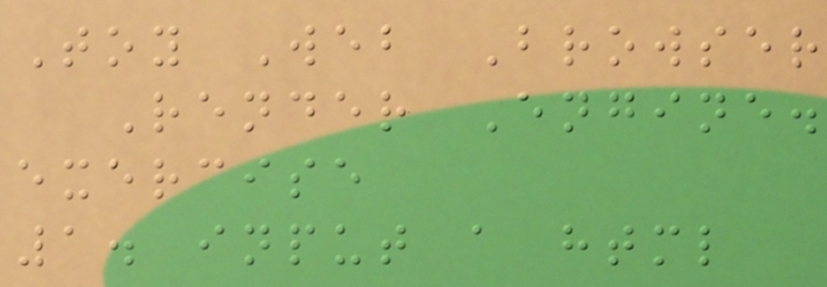Toy Web Browser
Render Engine.
exercise
1. input a html
